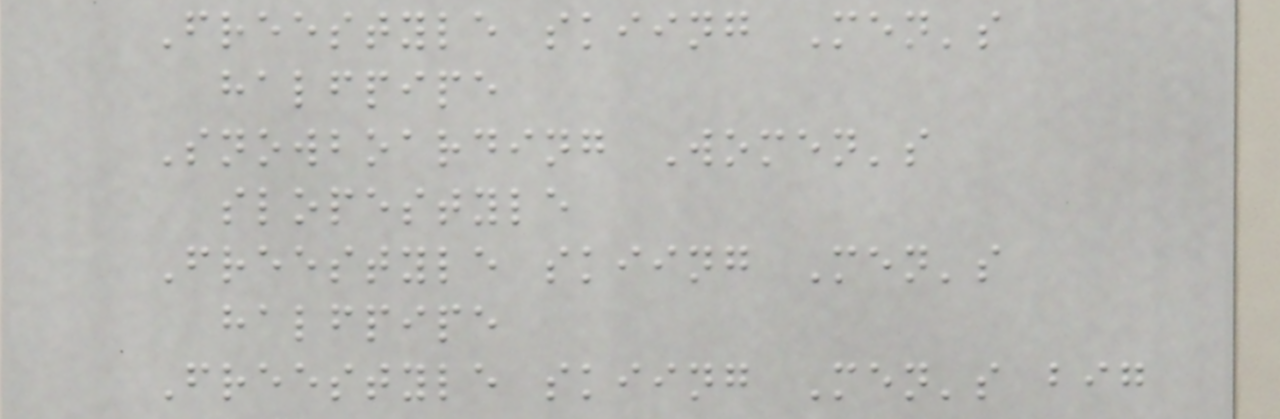Freestyle skiing Men's
halfpipe
Snowboarding Women's
slopestyle
Freestyle skiing Men's
halfpipe
Freestyle skiing Men's big
